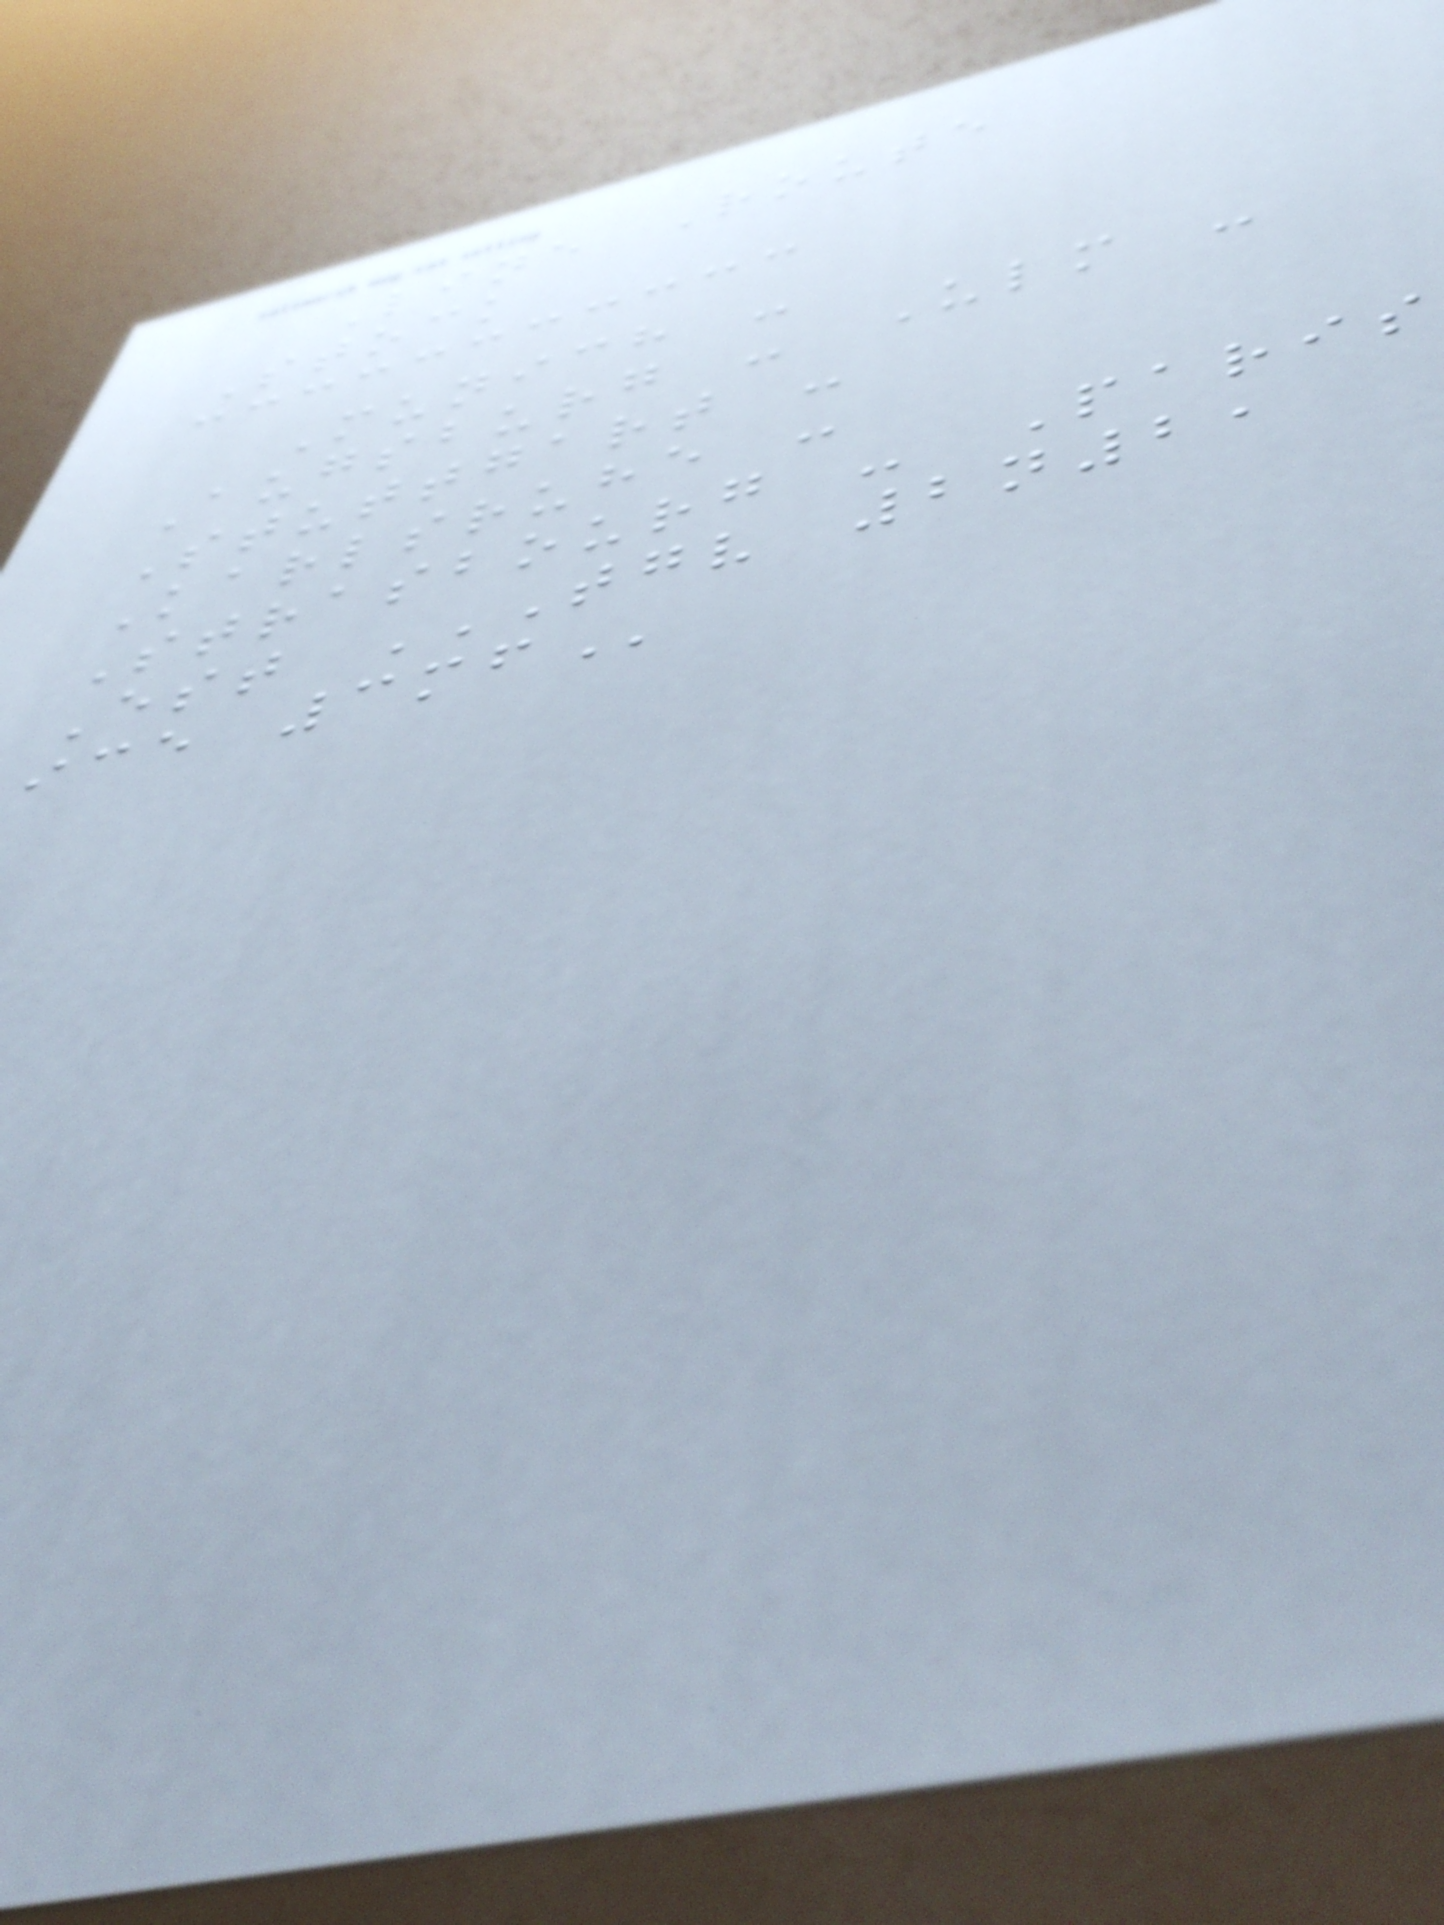Line Route
Stock
Munich -
Augsburg - Ulm -
Stuttgart -
Karlsruhe -
Strasbourg - Paris
Est TGV 2N2,
